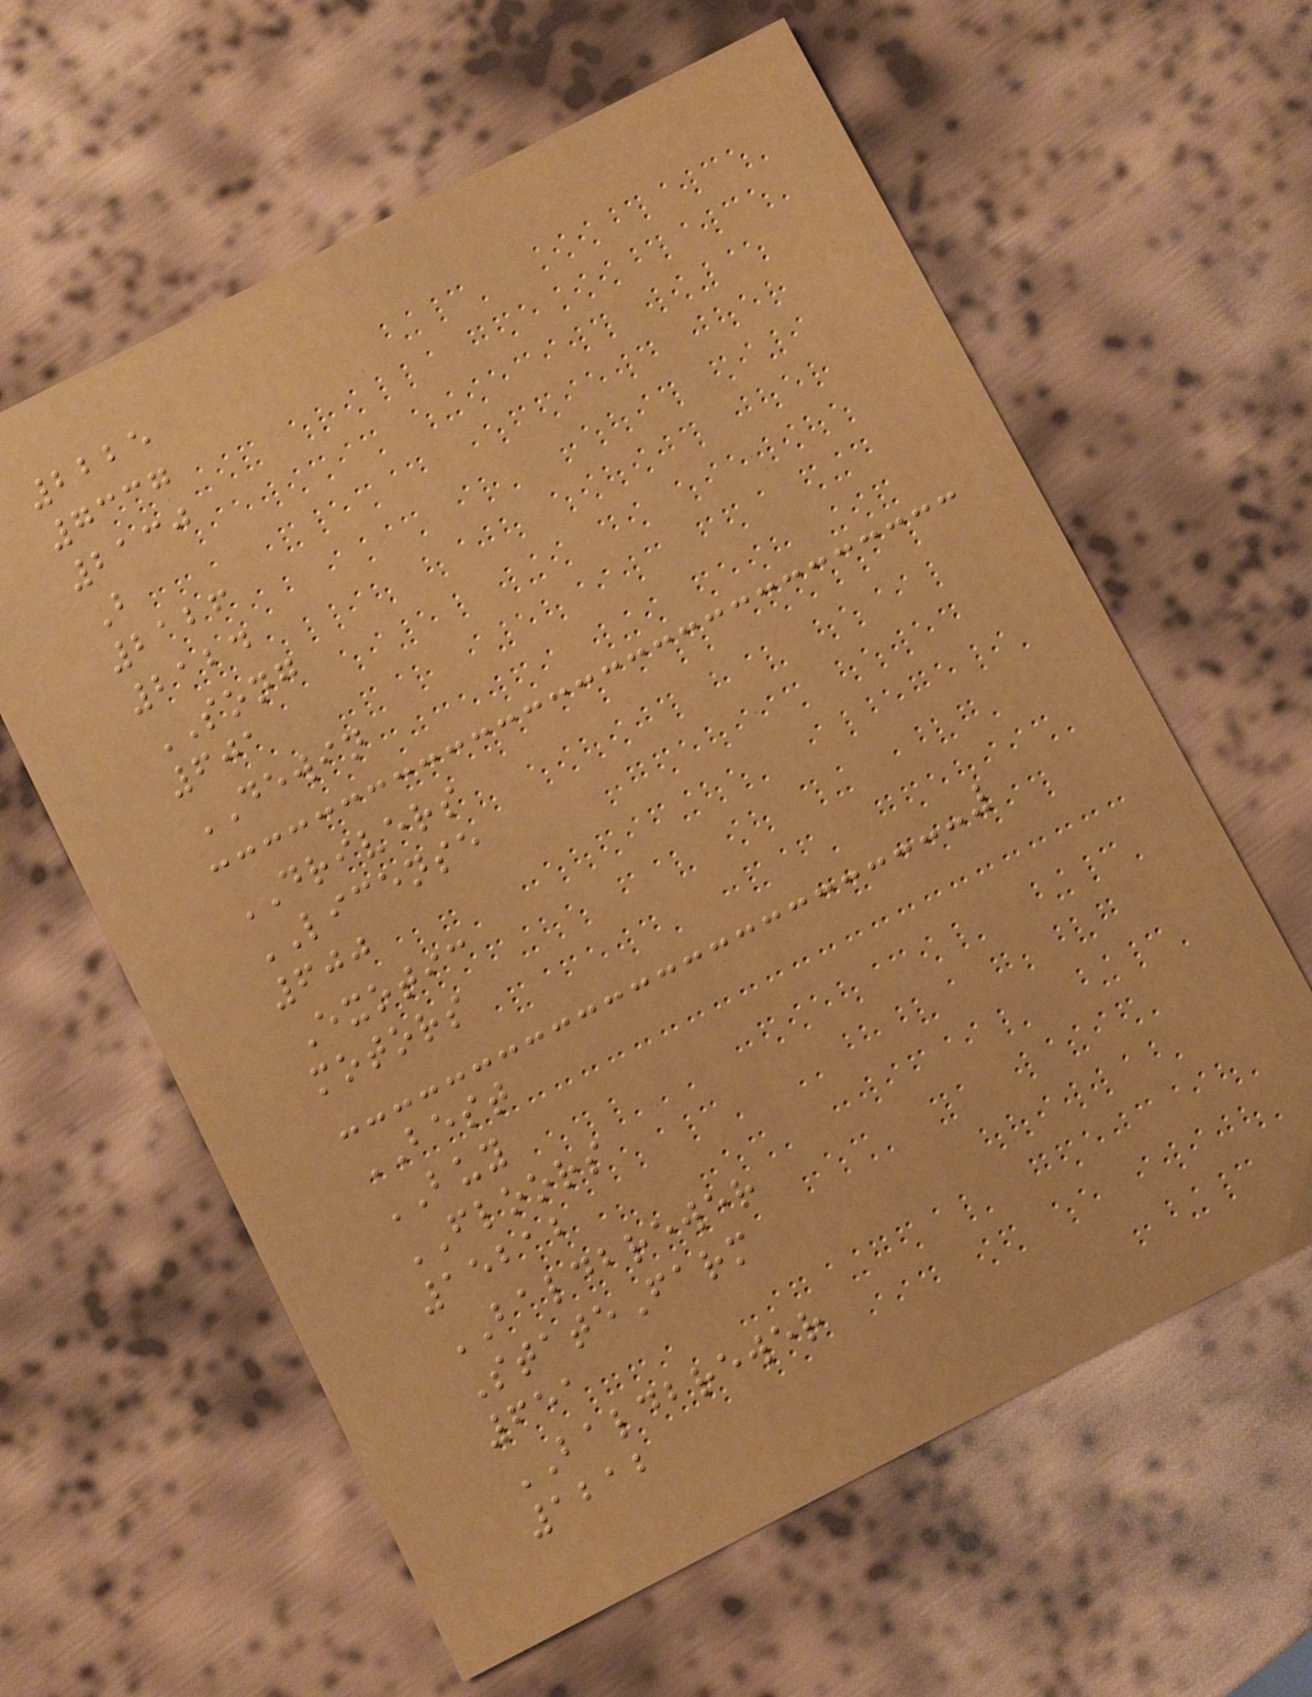2225
7337
2130
B
2126
2124
SONG
601
DEWIN
DRIVERS
LICENSE
600
Exotic
motors
BEST
BUY
FLOORS
15212
BALDBREWER
StateFarm
651
BALDBREWER
1212
